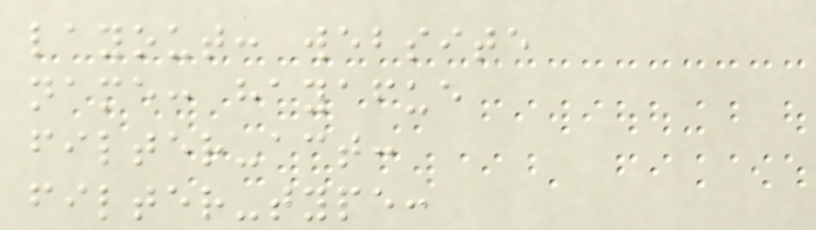layout: website
name: hayafue
filter-act:
filter-type:
